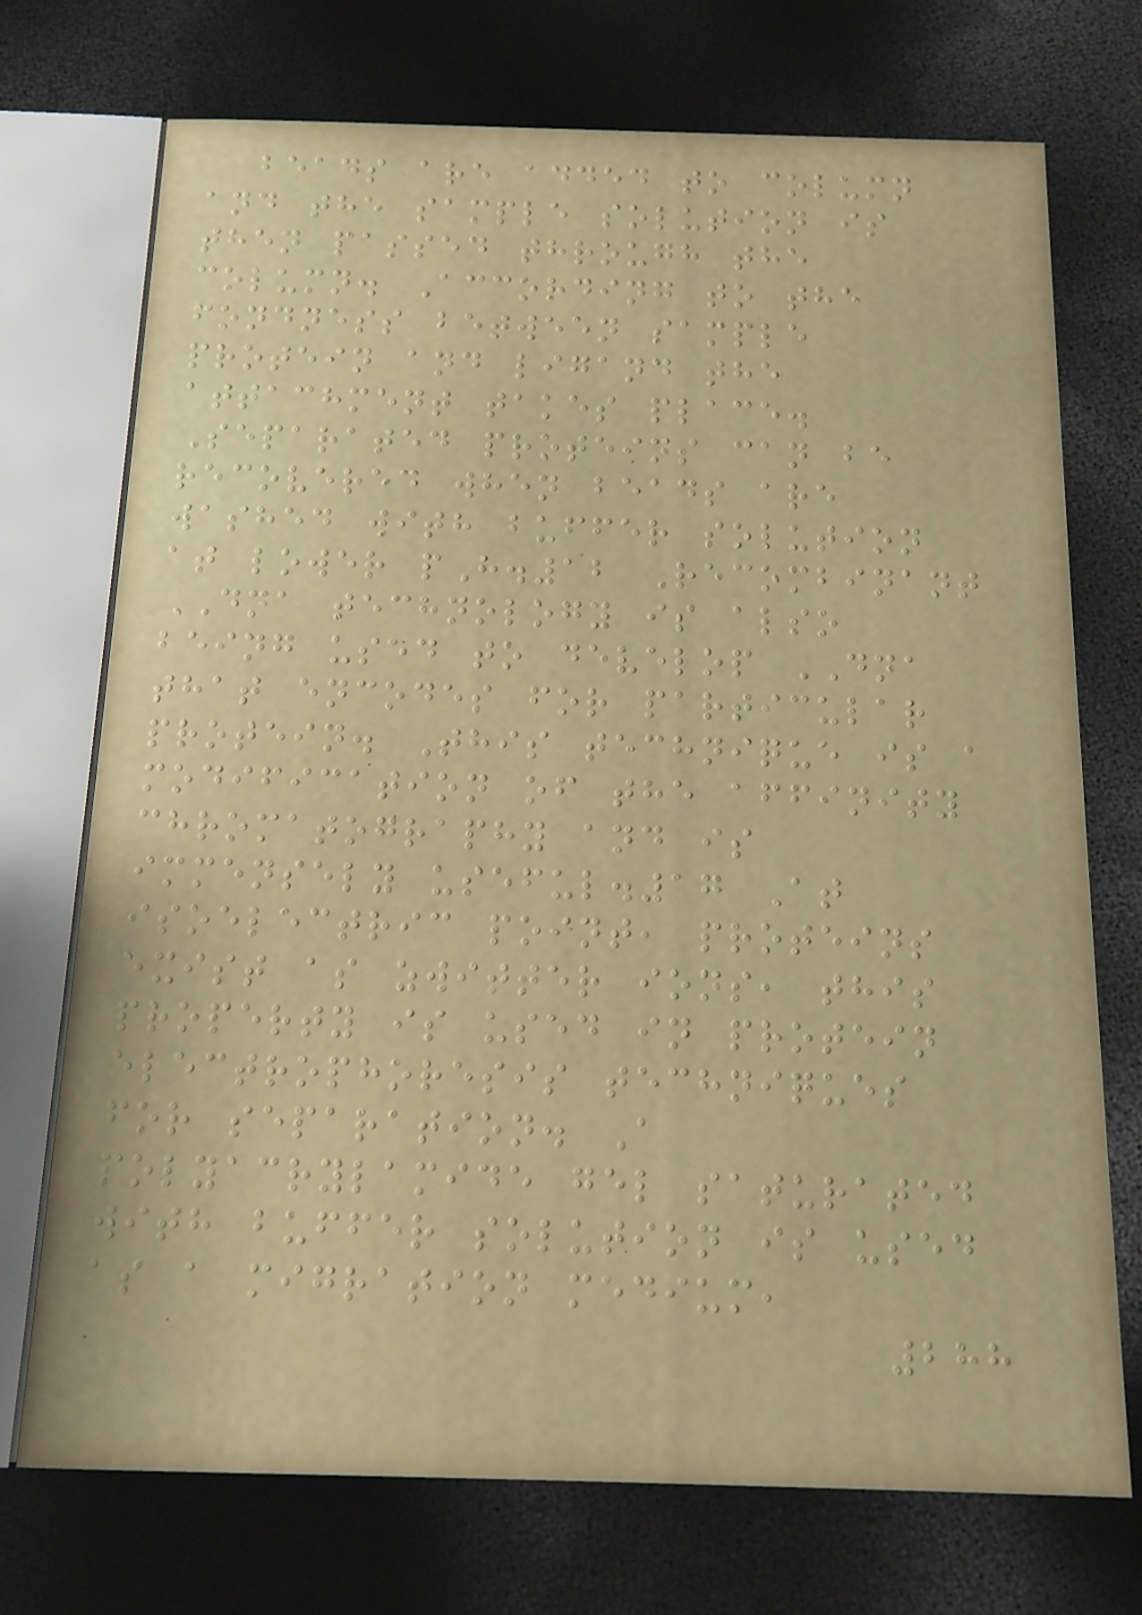beads are added to column
and the sample solution is
then passed through the
column. According to the
fondness between sample
protein and ligand the
attachment takes place.
Separated proteins can be
recovered when beads are
washed with buffer solution
at lower pH.12 Recombinant
DNA technology is also
being used to develop DNA
that encodes for particular
protein. This technique is a
modification of the affinity
chromatography and is
immensely useful.17 At
isoelectric point, proteins
exist as zwitter ions, this
property is used in protein
electrophoresis techniques
for separation. A
polyacrylamide gel saturated
with buffer solution is used
as a migration medium,
288
